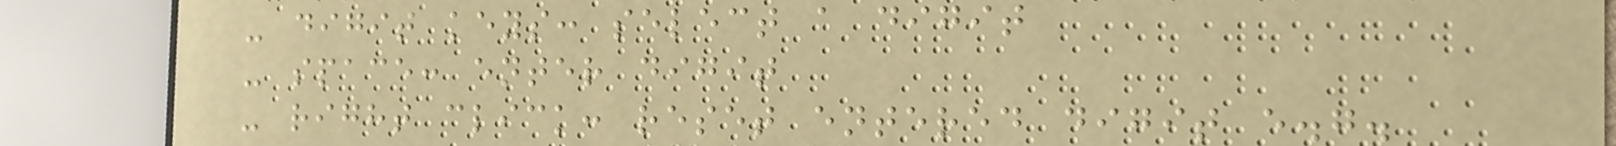- digit keys: select a digit
- space: enter digit
- right click: reset entered digit e.g.
